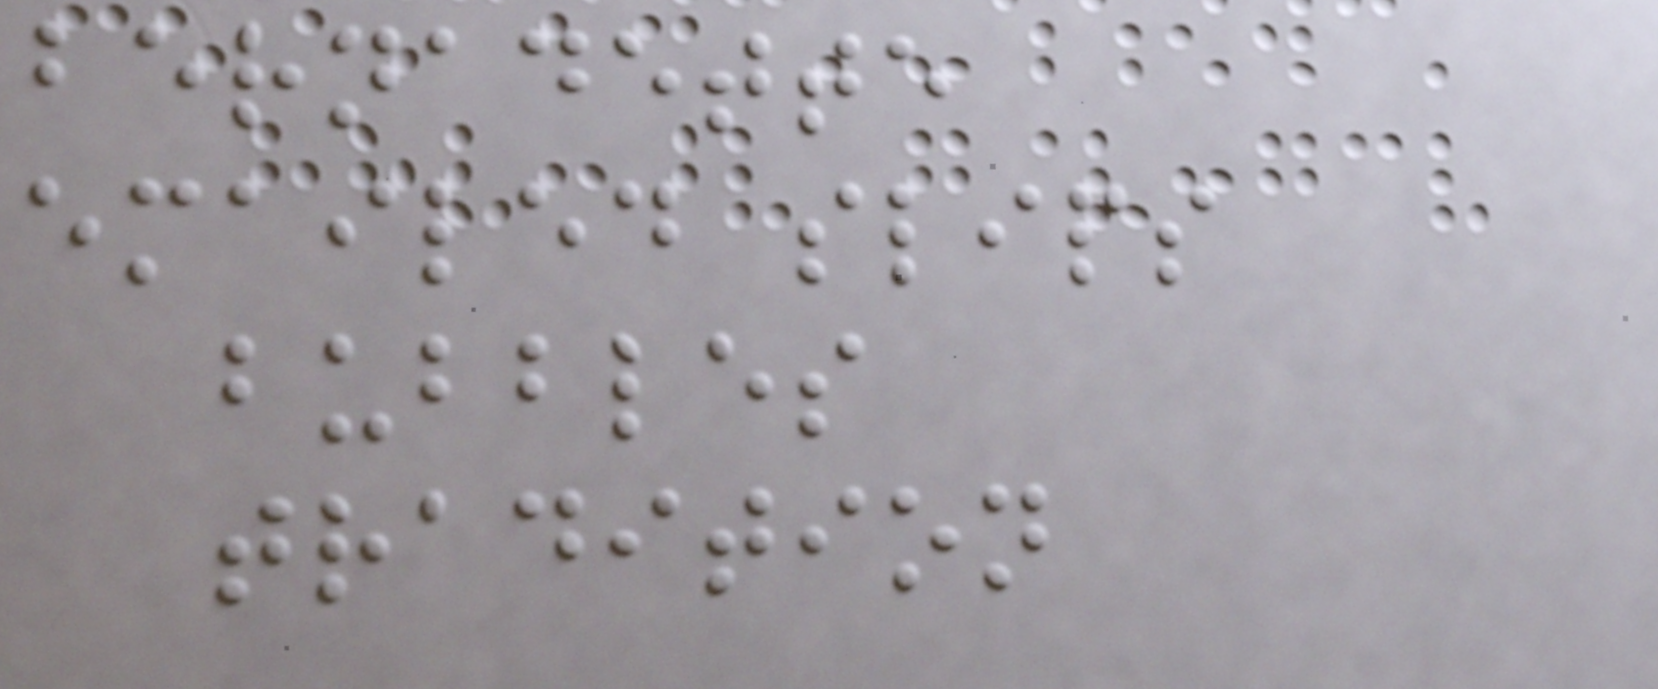bernadette
emailed slips
bubbles
tradition
